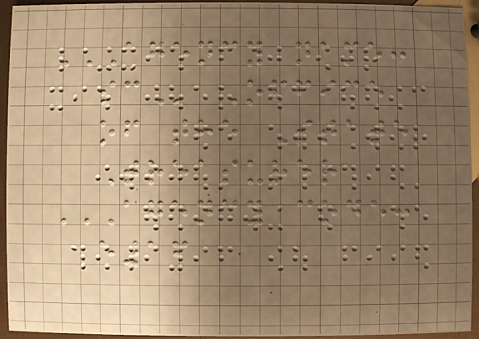AGENCY NAME:
SC Office
of the State
Treasurer
AGENCY CODE:
E16
